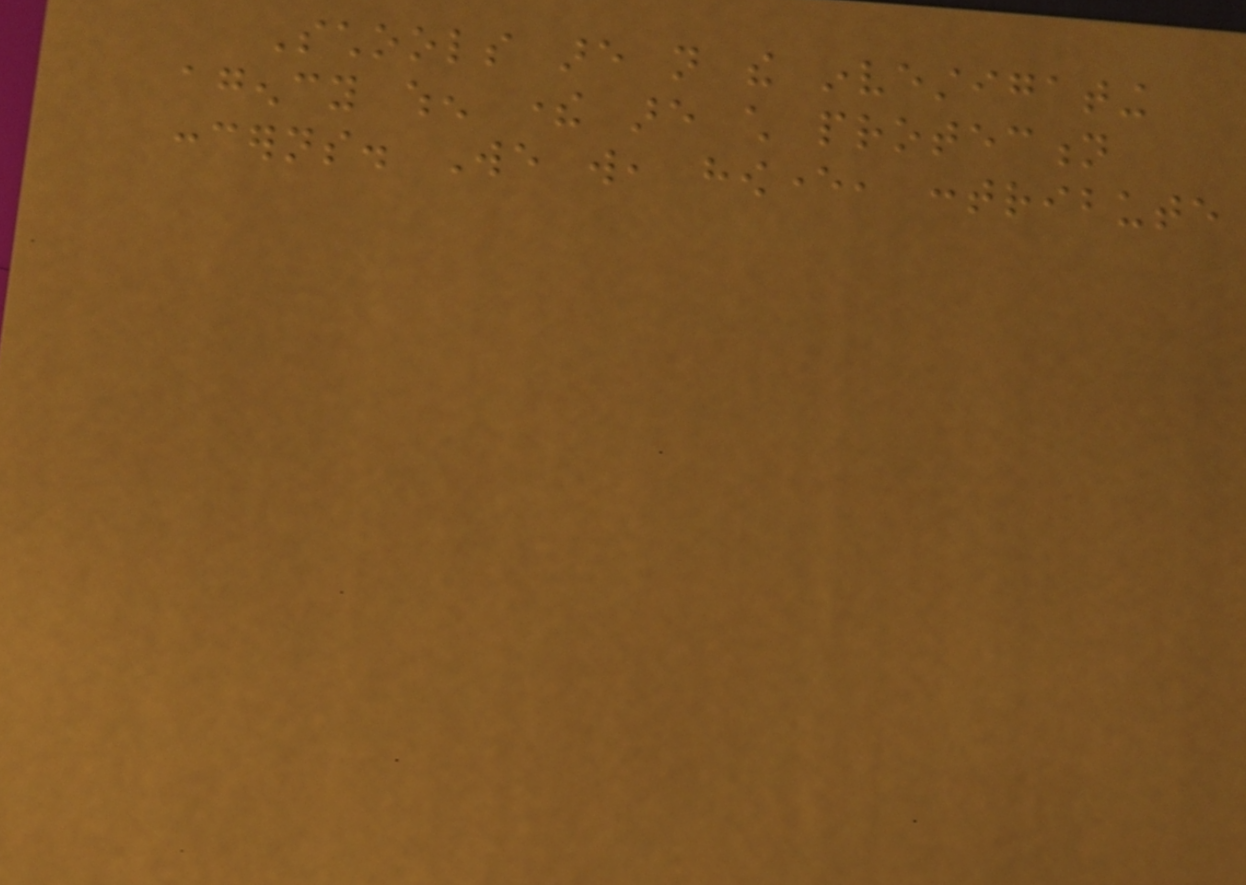Schools are not the investigating
agency when there are child protection
concerns. We will, however, contribute
